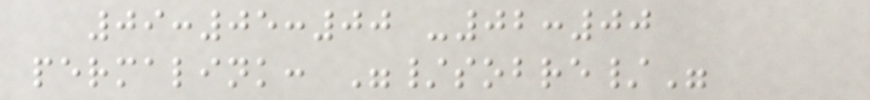09:05:00 -02:00
permalink: "/sobre/"
